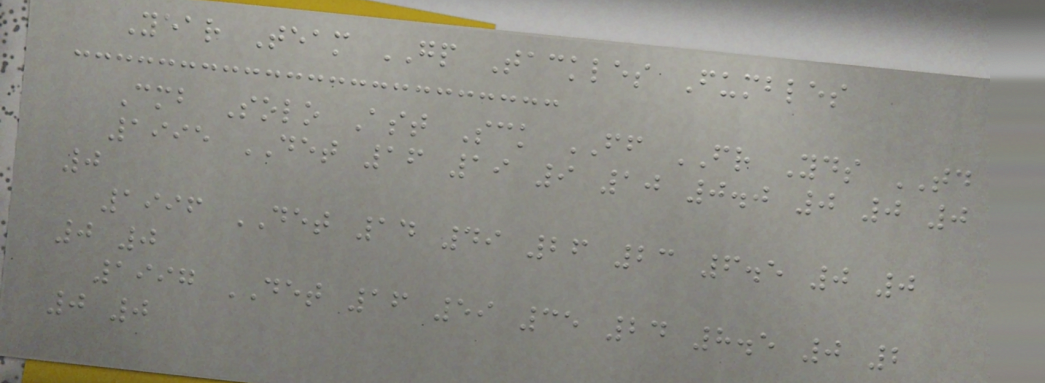Year Team GP Tackles Fumbles
Cmb Solo Ast Sck FF FR Yds TD
1995 DET 16 19 9 10 0.0 0 0 0
0
1996 DET 14 49 26 23 6.5 0 0
0 0
1997 DET 16 59 35 24 8.5 0 2
0 0
